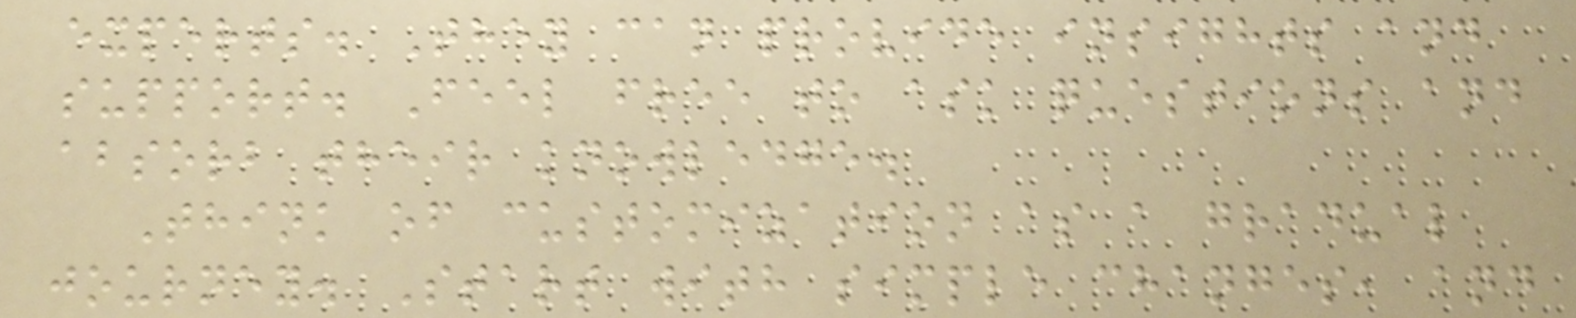experts. They can provide insights and
support. Feel free to ask questions and
absorb their knowledge.
Think of customization as a gradual
journey. Start with simple changes, and
